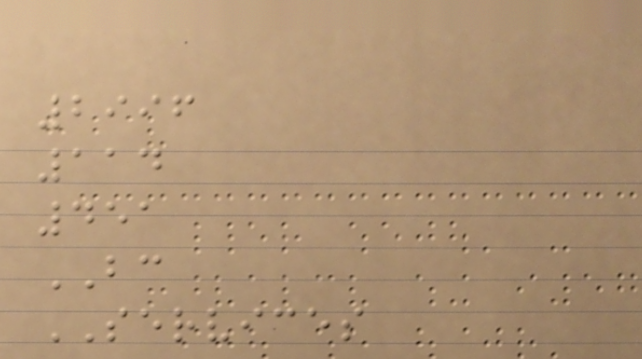2996
114
451
BC
SERVICES
